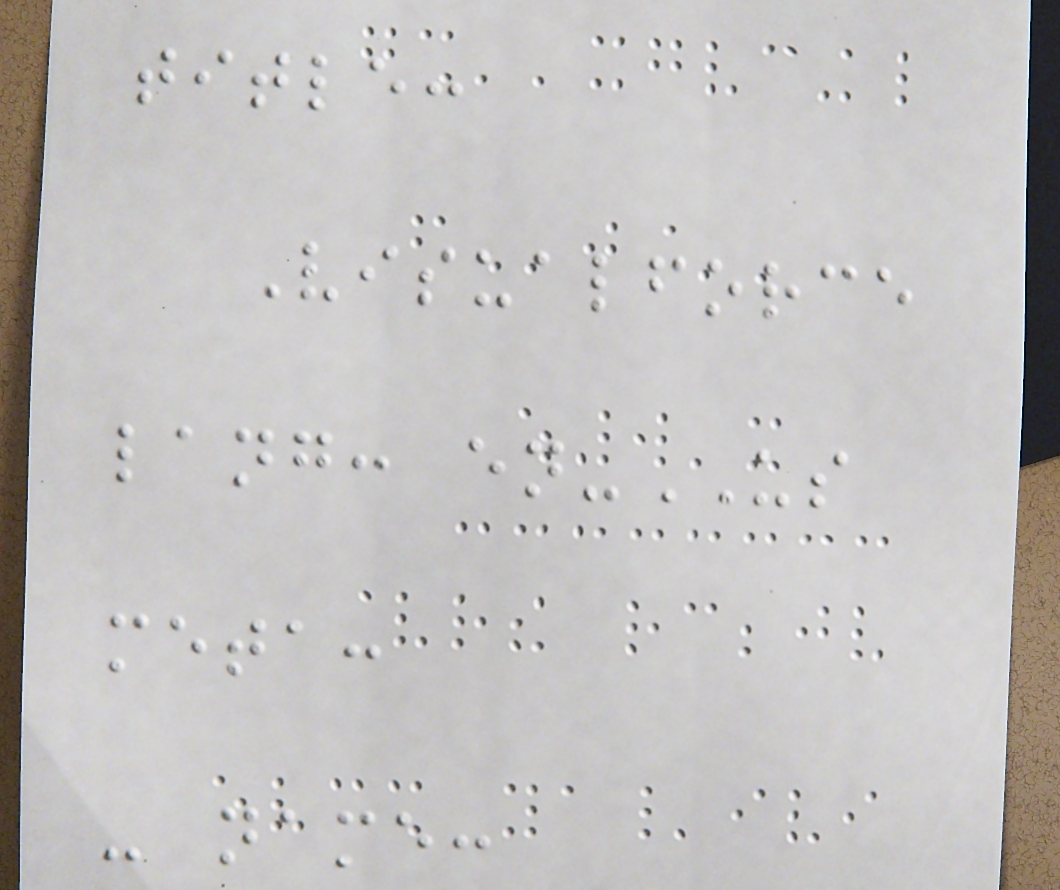title:
Visualforce
lang: en-US
meta:
- name:
